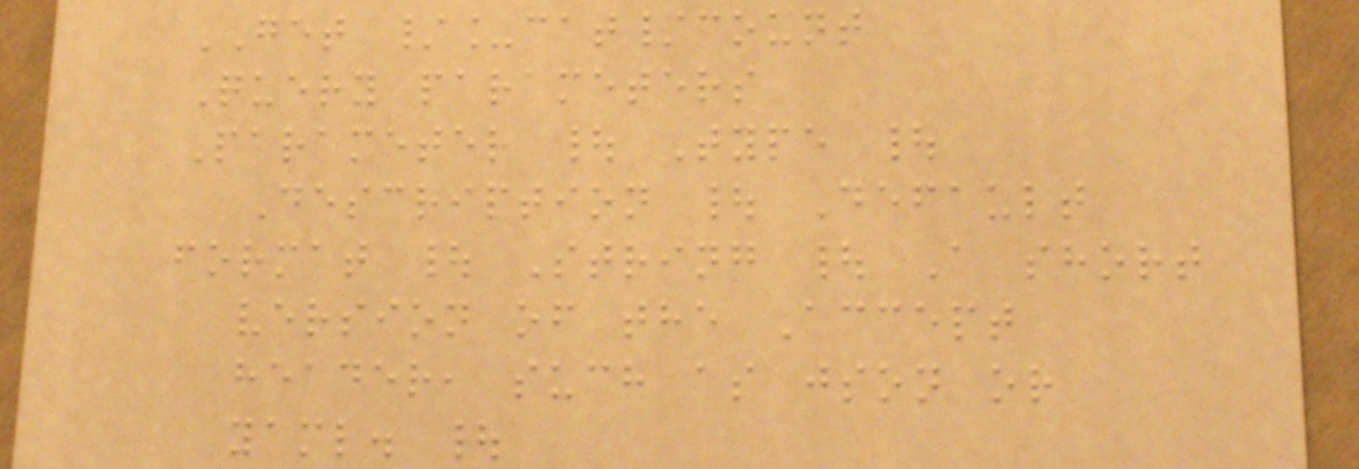GET /_cat/count
Query parameters
Parameter | Type |
Description | Default
format | String | A short
version of the Accept
header, such as json or
yaml. |
